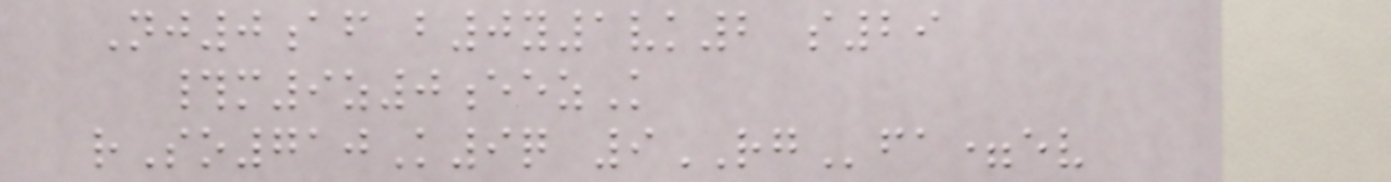Nj0af b0y1vk2 s29
#m9z0eezK
rSo710K9q 9RGfa=ev
